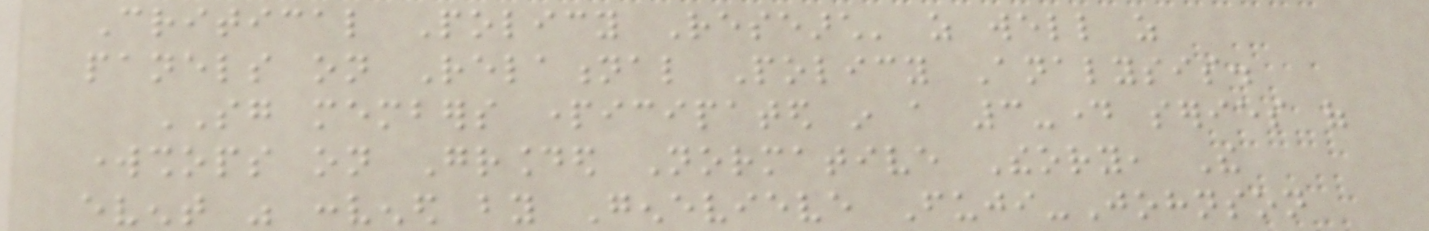Critical Policy Research' as well as
panels on Relational Policy Analysis.
SG members participated in a 3-day series of
workshops on Grounded Normative Theory, The
event was convened by Genevieve Fuji-Johnson
